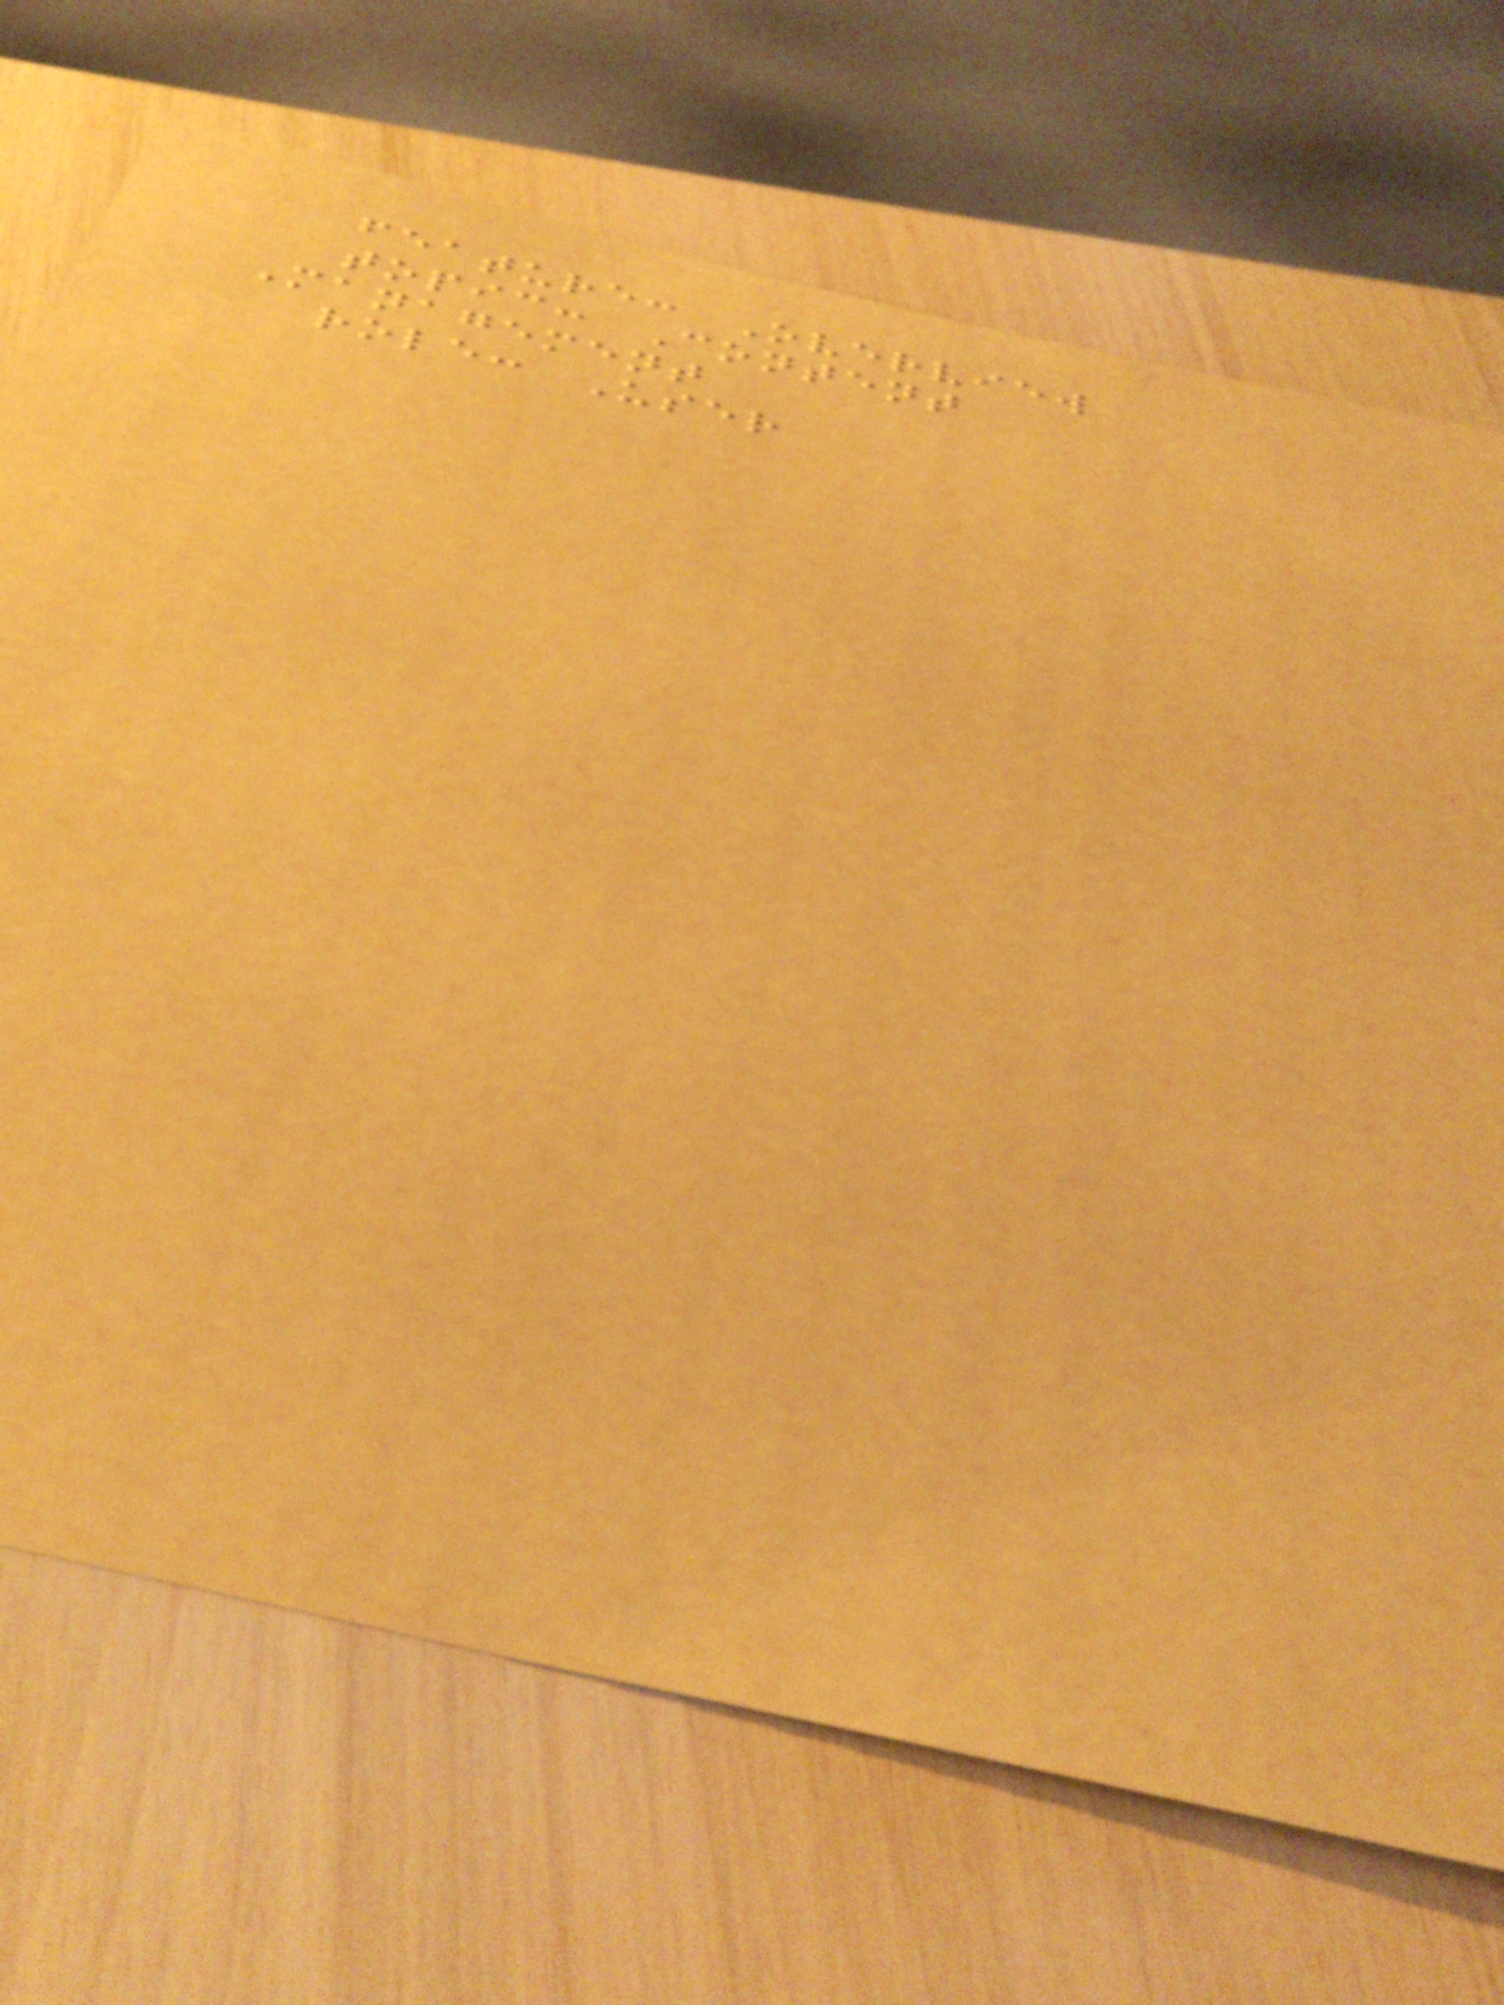feature: Overview
topic: Content
Management
role: User
